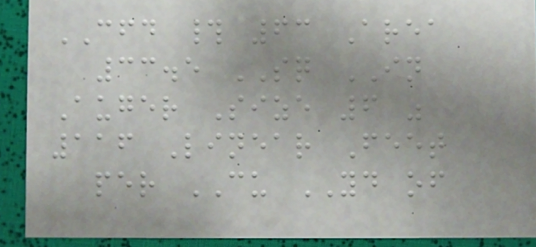CFD # 63 Area
33.5 SQ IN
Auger Size 6 "
116 Linear Feet
per CU YD of
